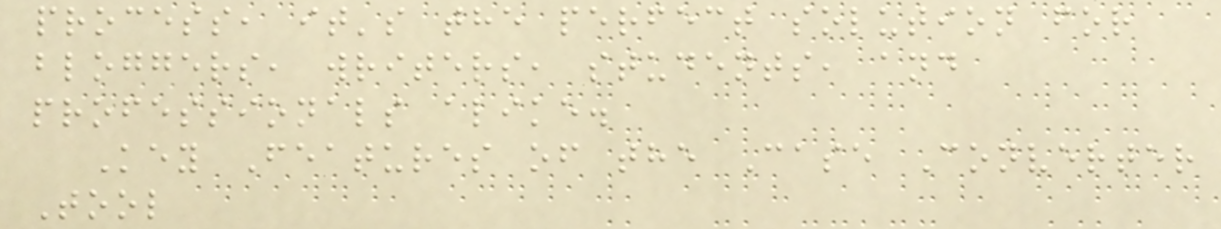process, it's the perfect solution for
bloggers, writers, students, and
professionals alike.
Key Features of the Case Converter
Tool
